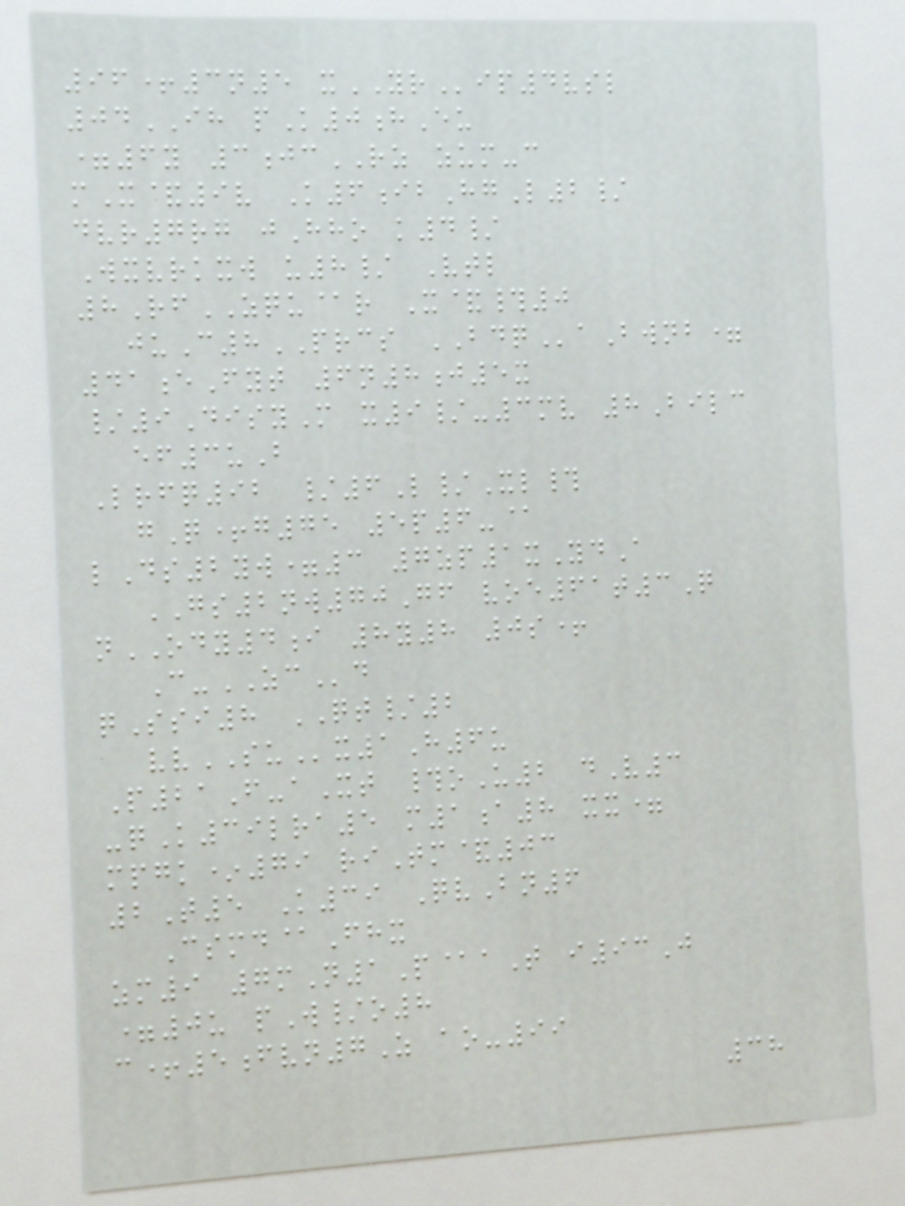96+3n5 xYRip4vsl
04IH pK0hEu
=6y 3jcRZ zum-c
mX&9v K6ibHgL2/
dvr7rg jHho k4/
Wxvrkxw u8/ Vtl
8RfZQU@r X&#0
juC8PRCS BDQaBwnb=
41eFyt 6n8j5x
/9DisyM x9/-3mv 8Bilc
ef3uB
Lrfq92 /6L/Xl#
gQ+g75 5p6-@
lDs2yw=3 7zp1xYdA
GS2nw70Gf voe61t3Q
nODY4i 8y8 0s+
C-ZCd
qSsi8 QT/2
vvSUx1H6u
P21F-aXt #oU2 dV3
-qK39lra5 m1a8 xx=
mpgk*79 riTm&03
2T5 K39 QvBn6
Csmd@Fhx
zm9 7mN1P@aT i93J
=0u pW/o8
c+5fvn7Z ao-99
38
